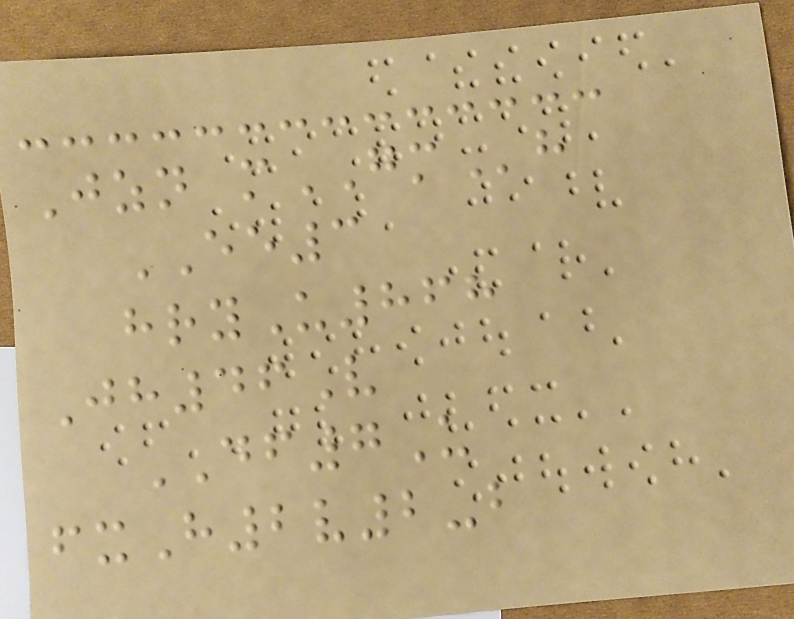Jzn mGMh
EE3
hryU868
Jh46V
DF7U
fxH2v2-b
